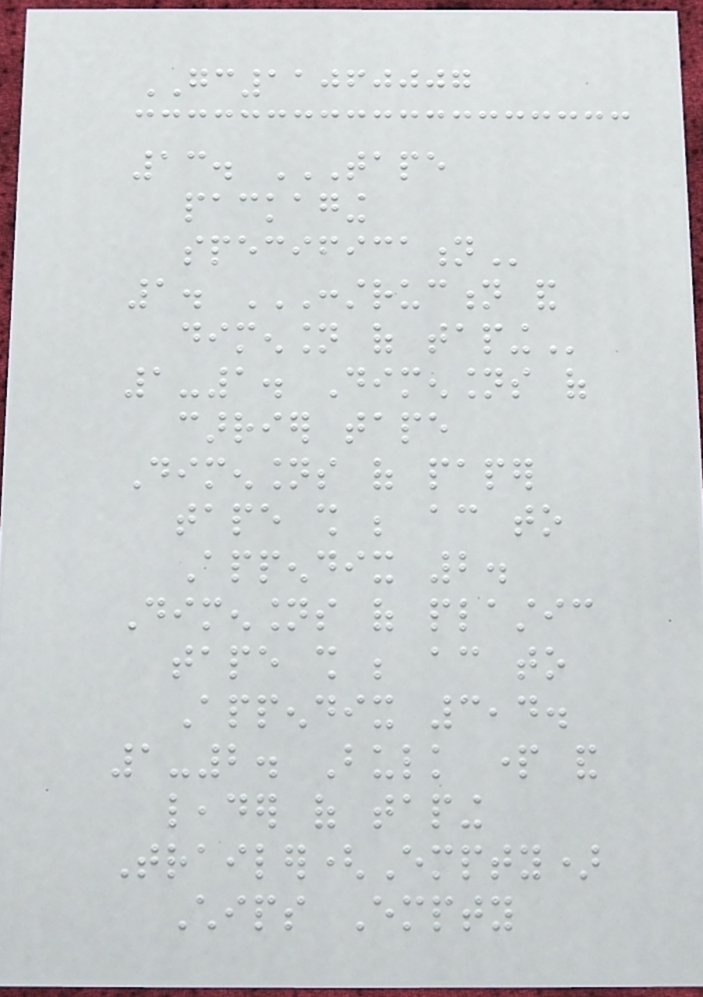GC11060007
13. TAPE
PACKAGING
SPECIFICATION
1. CONSTRUCTION AND
DIMENSION OF TAPING
1-1. Dimensions of
carrier tape
Dimensions of paper
tape shall be according to
Appendix 2.
Dimensions of plastic
tape shall be according to
Appendix 3,4.
1-2. Bulk part and
leader of taping
Trailer(Empty)
Chips Empty
